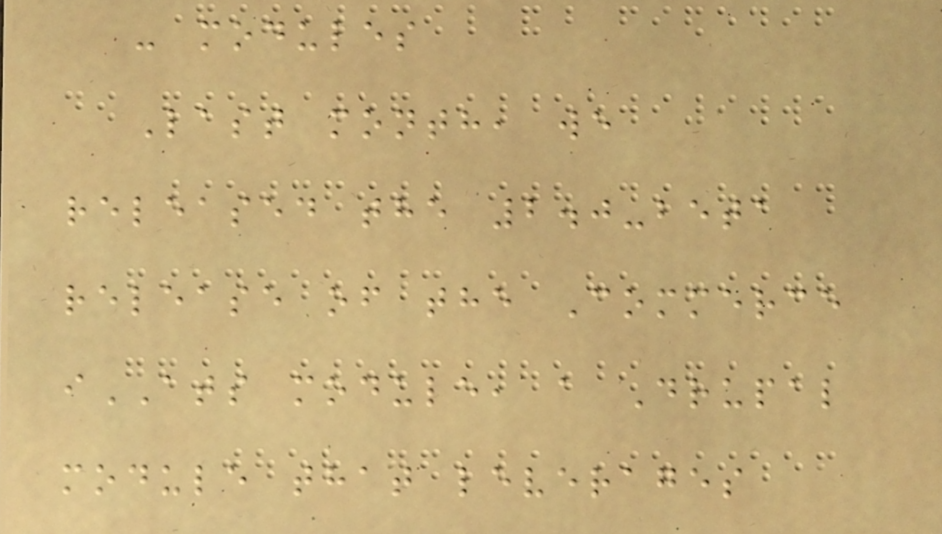- modules
Last month, we
released the 2.0-beta
release of the Commerce
iATS module, a Drupal
module that leverages
